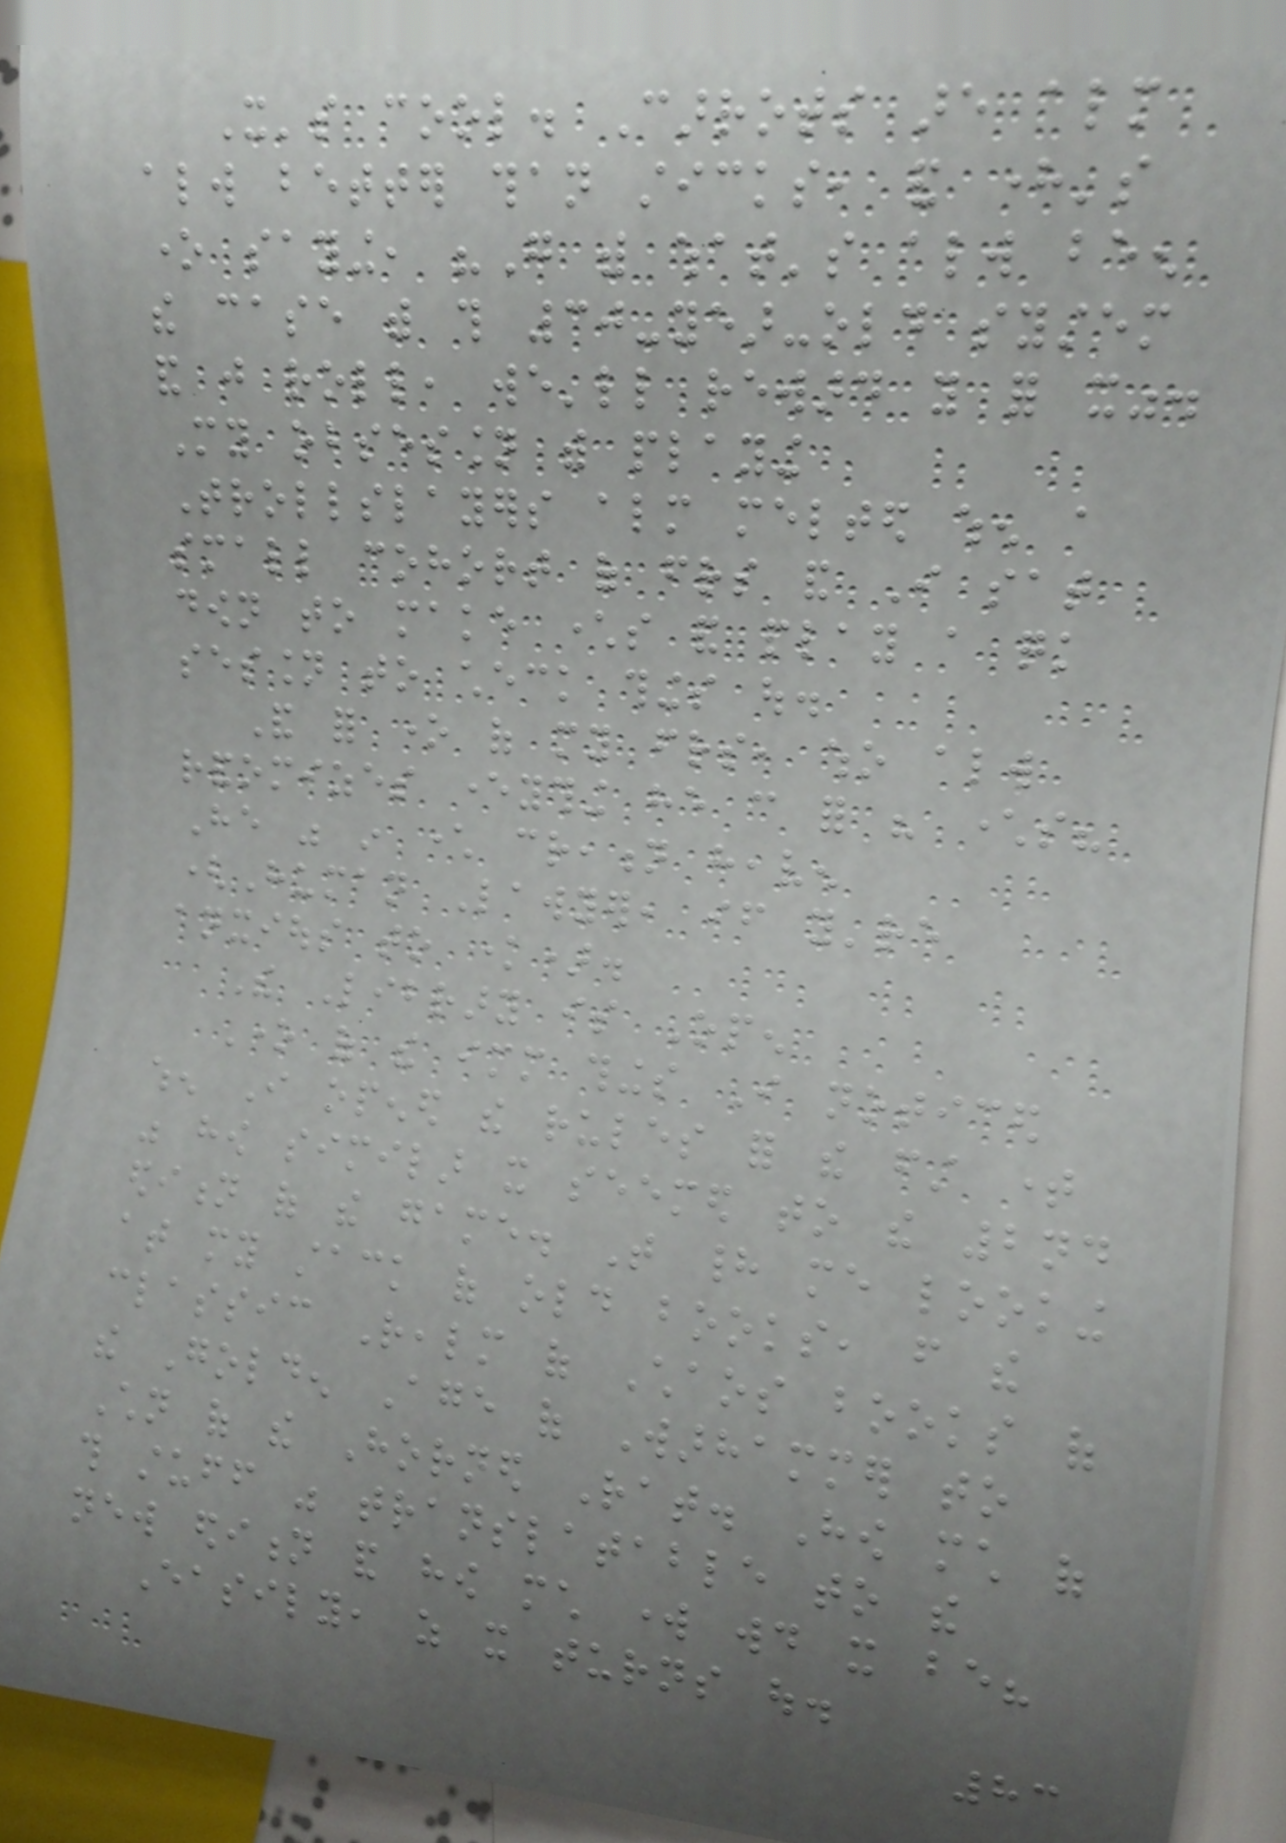It's cool. Carrots are almost
always better than sticks, and here's
one saying, "Go with what's always been
the case with this 30-year-old system
and just roll, we'll reward you for it".
My obsession with playing
Trollslayers almost melted when a
small cohort of friends and I sat
down to make characters and play a quick
session to check things out.
And for one of my friends, who always
randomizes everything he can for his characters?
He was in character creation heaven
(Human Lawyer, if you're
anxious to know).
The Library is Open
One of the immediate things I noticed
when I opened the rules for the first time
was how similar it seemed to the 2nd
edition of the game. That had me looking
at my stack of old books, from the
classic Realm of Chaos books of
the Golden Age of Warhammer to
Children of the Horned Rat. How much of
this stuff was translatable to the
new edition and how much work would it be?
Easily, as it turns out.
83
